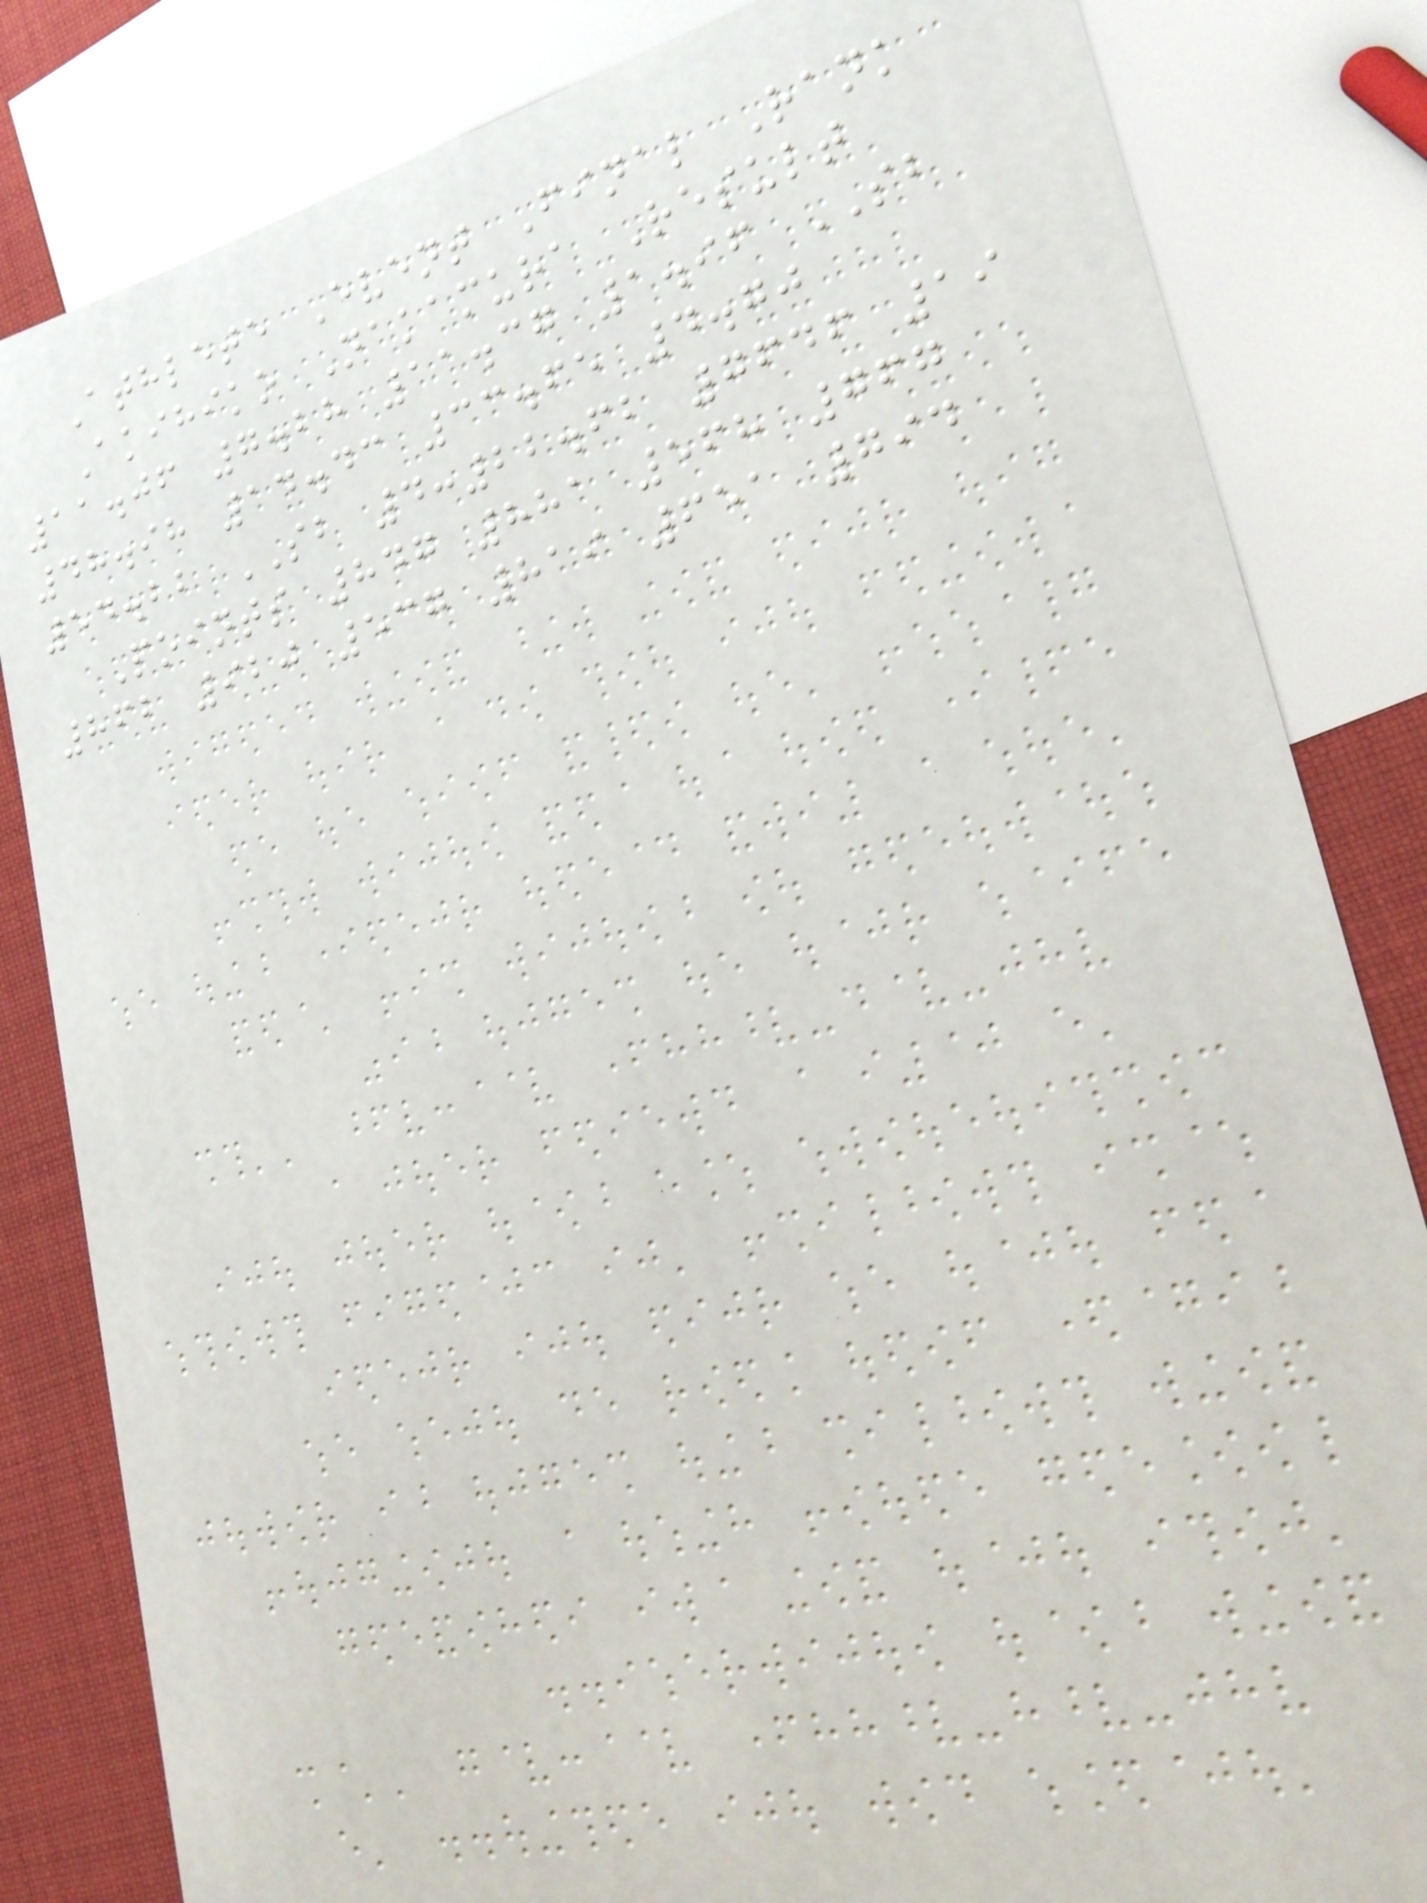Athlete Event Final Rank
Akihiko Nakamura Result
11.06 7.28 11.37 1.96 SB
48.98 14.43 33.65 4.70
54.22 SB 4:22.62 7646 19
Points 847 881 568 767
862 920 537 819 651 794
